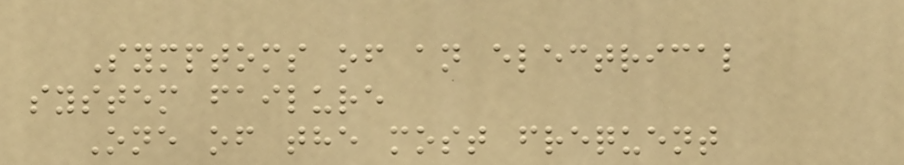Symptoms of an electrical
system failure
One of the most frequent
